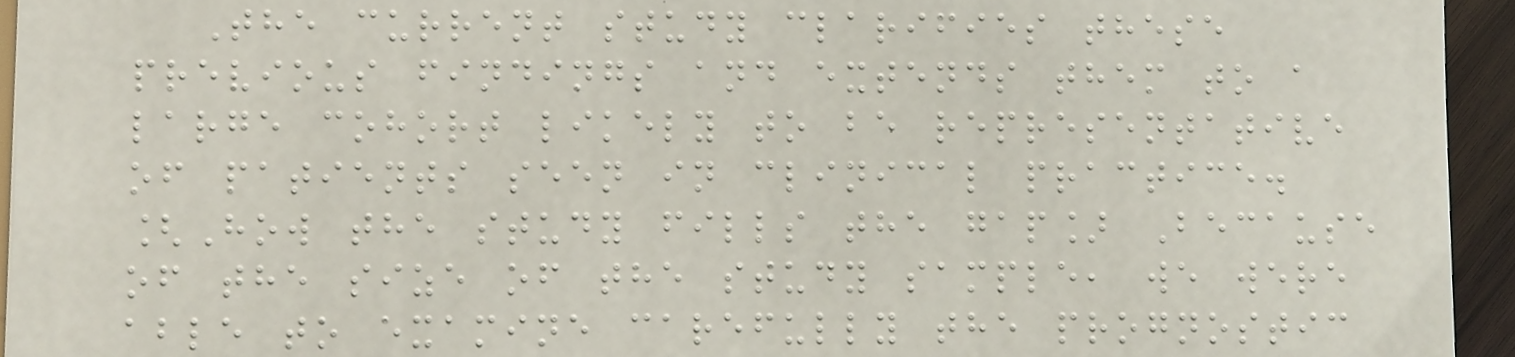The current study clarifies these
previous findings and extends them to a
large cohort likely to be representative
of patients seen in clinical practice.
[How the study fills the gap] Because
of the size of the study sample, we were
able to examine carefully the prognostic
